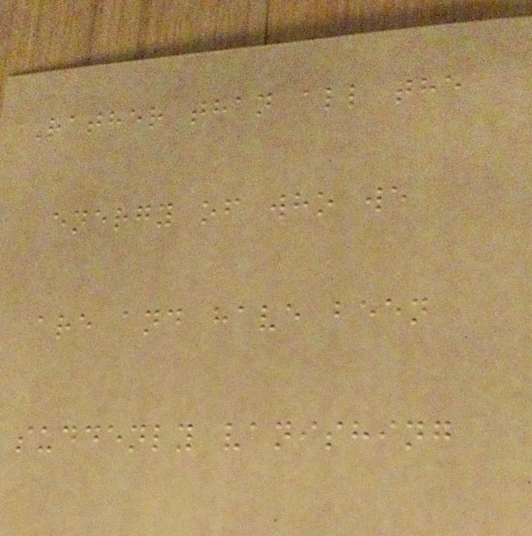Rather than all the
energy of who we
are and have been
suddenly vanishing
